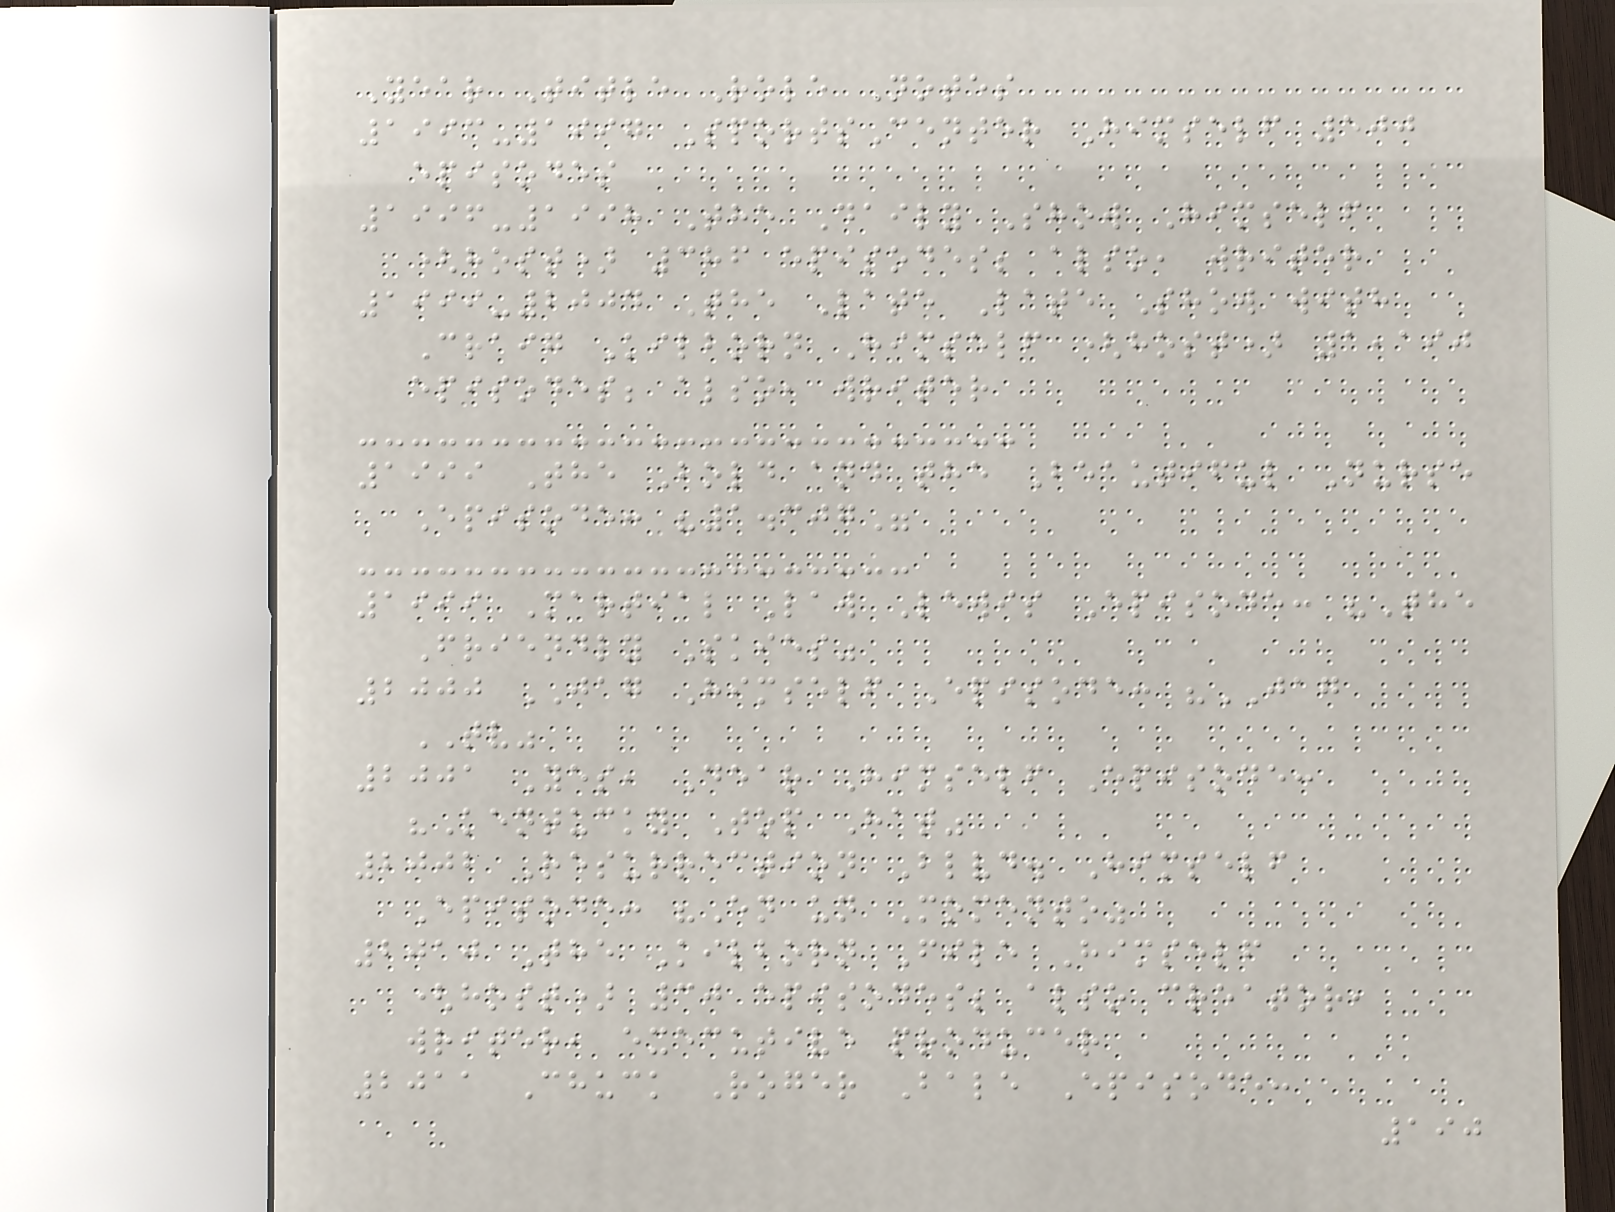Year Title Role Notes
1993-1997 SportsCenter Himself 500
episodes
1996-1998 The Daily Show Himself
(host) 386 episodes; also, writer
1999-2004 The Late Late Show with
Craig Kilborn Himself (host) 1,190
episodes; also, writer
1999 The Bold and the Beautiful Nurse
Episode: "1.307"
1999 Martial Law Lewis Episode: "The
Friendly Skies"
2000 JAG Himself Episode: "JAG
TV"
2001 Yes, Dear Himself Episode:
"Kentucky Top Hat"
2002 Resurrection Blvd. Himself
Episode: "En un Momento"
2010 The Kilborn File Himself
(host) 30 episodes; also creator,
writer, executive producer
2011 Chuck Roger Bale Episode:
190
